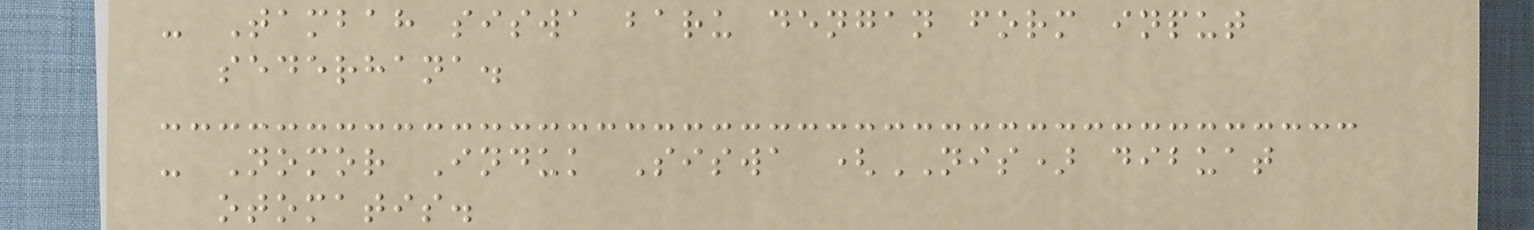- Tambah siswa baru dengan form input
sederhana.
- Nomor Induk Siswa (NIS) dibuat
otomatis.
